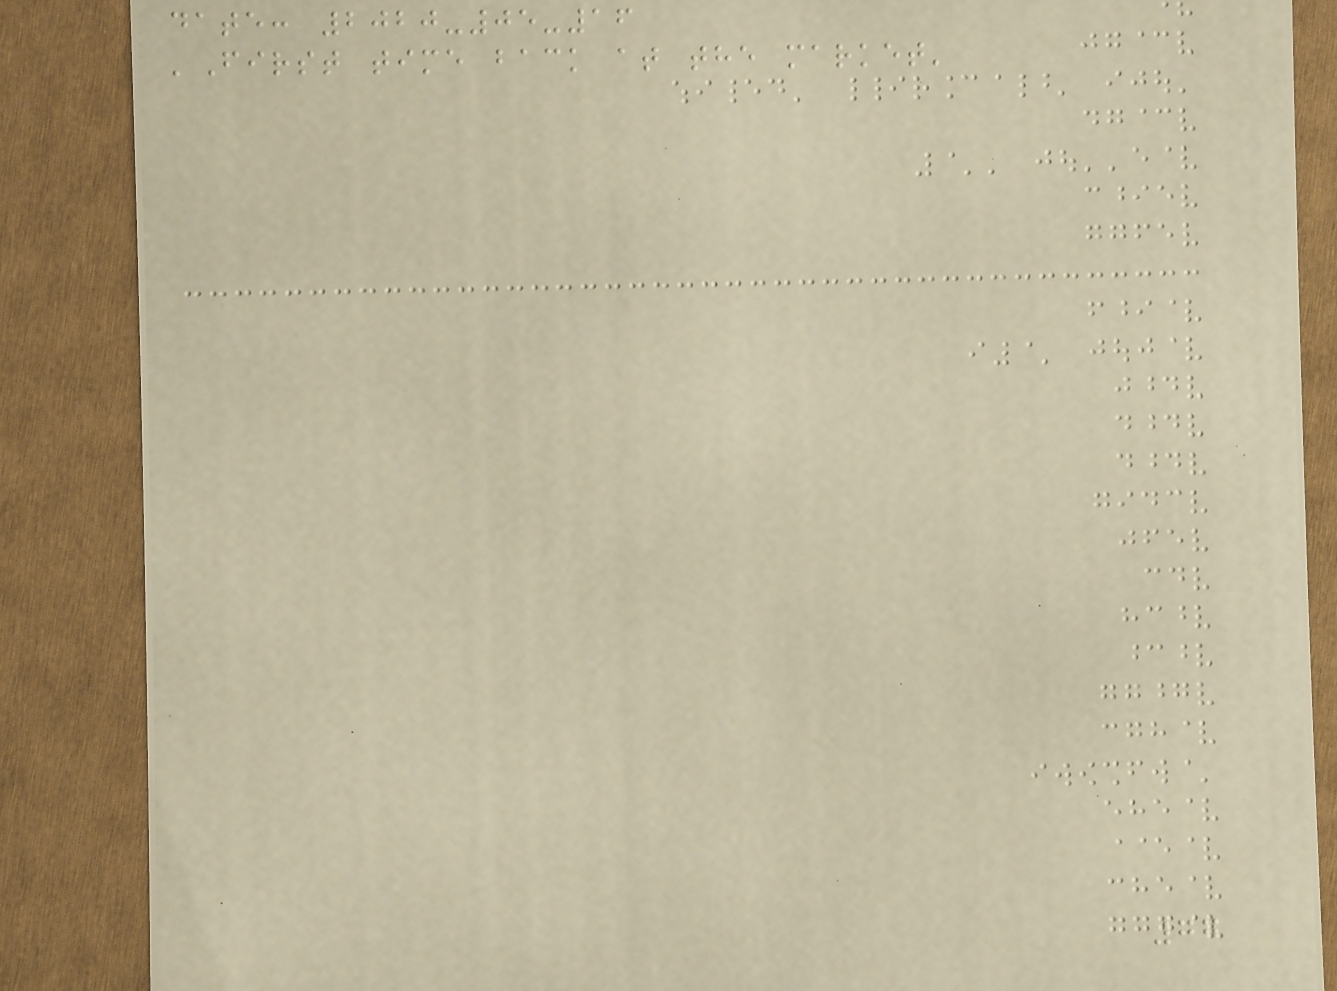date: 2020-05-16
'First time back at the market'
77
